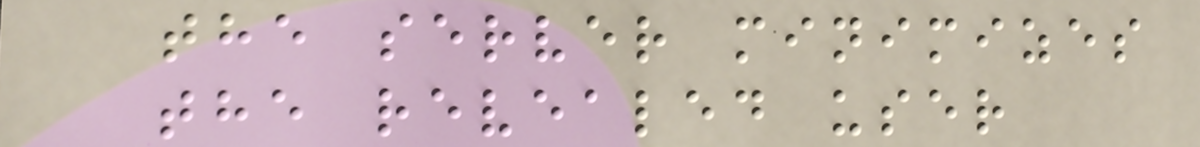the server minimizes
the revealed user
